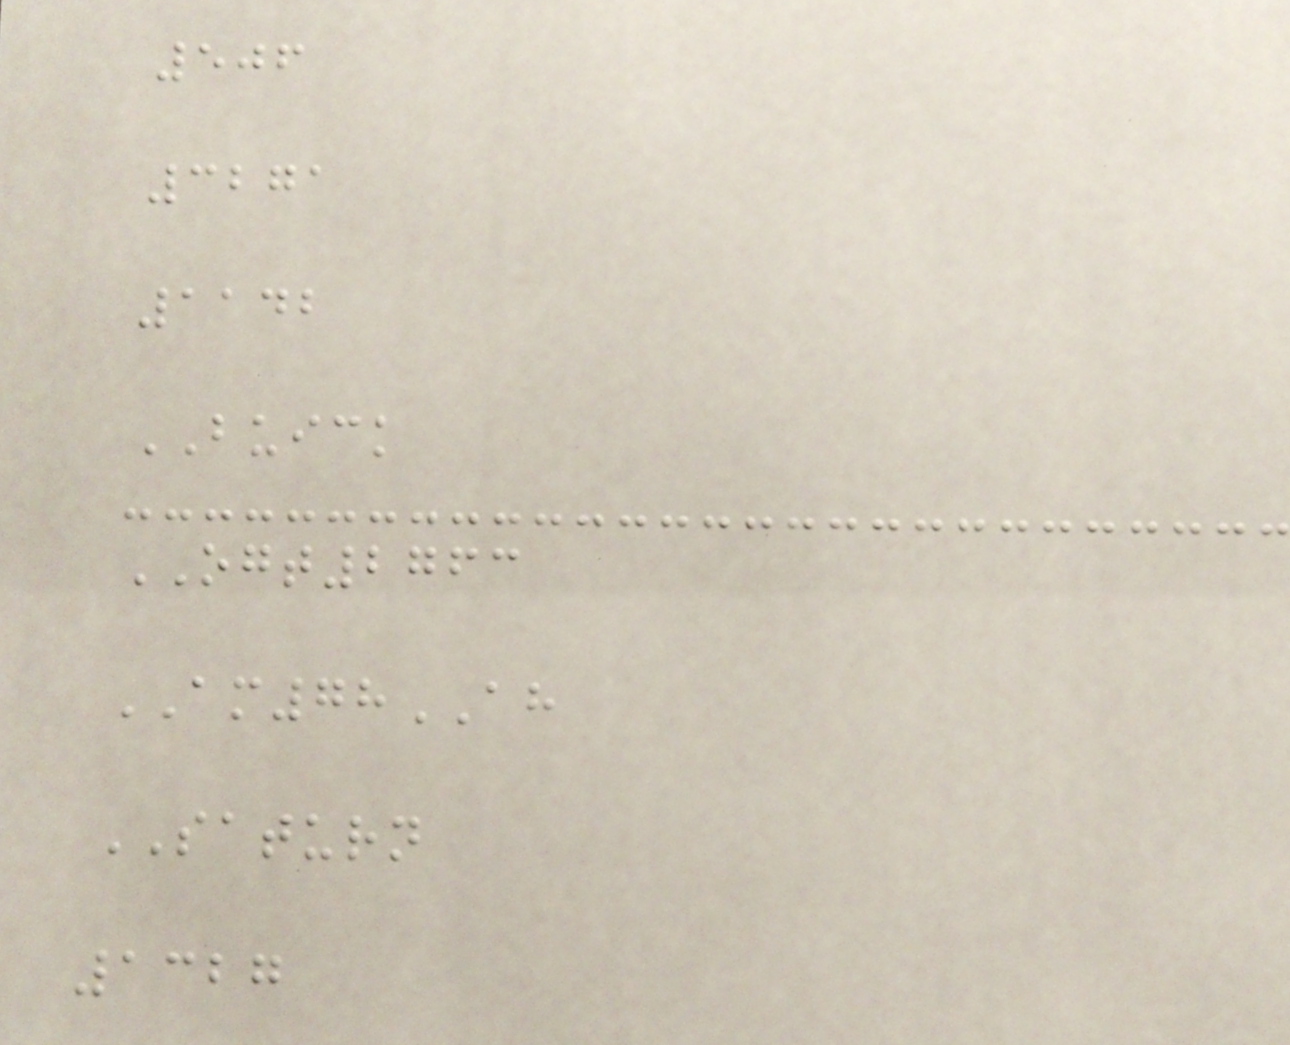506
3271
1142
BUICK
OGT2763
AM78AH
SATURN
1327
